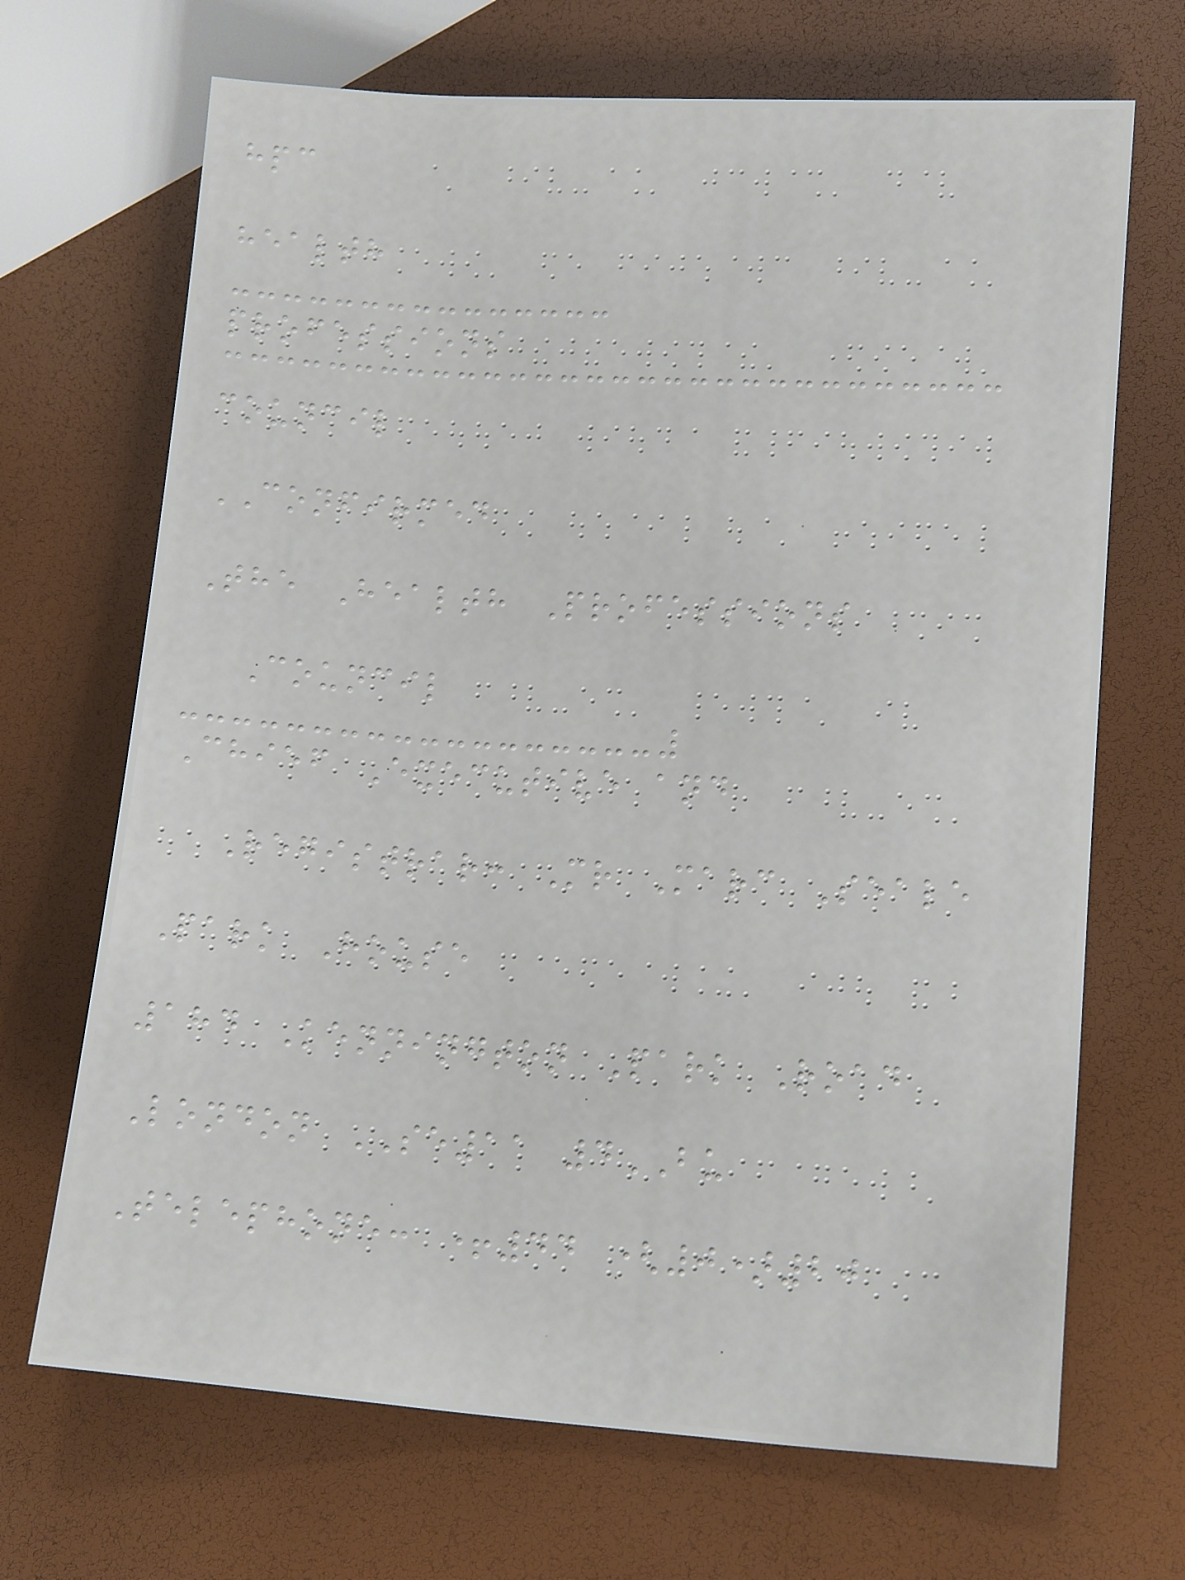hpc
health
professions
council
CONFIRMED
The Health Professions
Council
Chief Executive and
Registrar: Mr Marc Seale
Park House
184 Kennington Park Road
London SE11 4BU
Telephone: +44 (0)20
